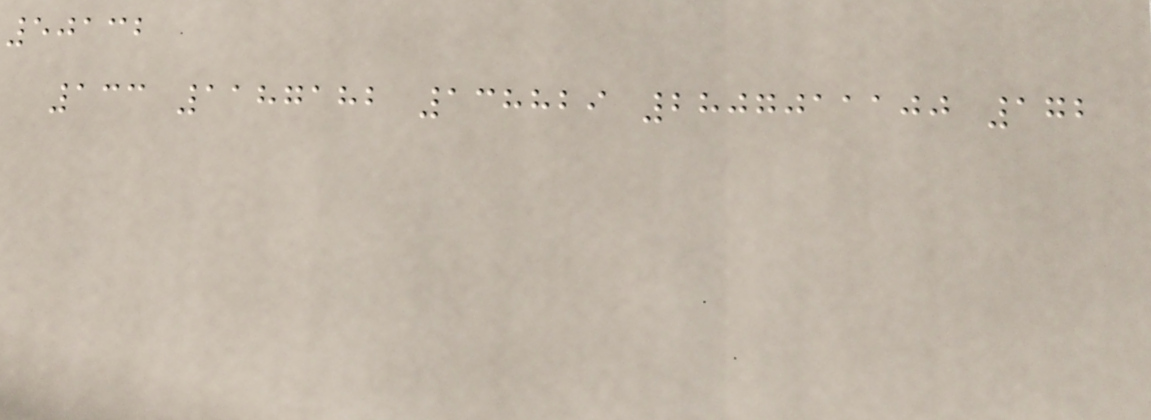50132
133 1187182 138829 2807011100 172
